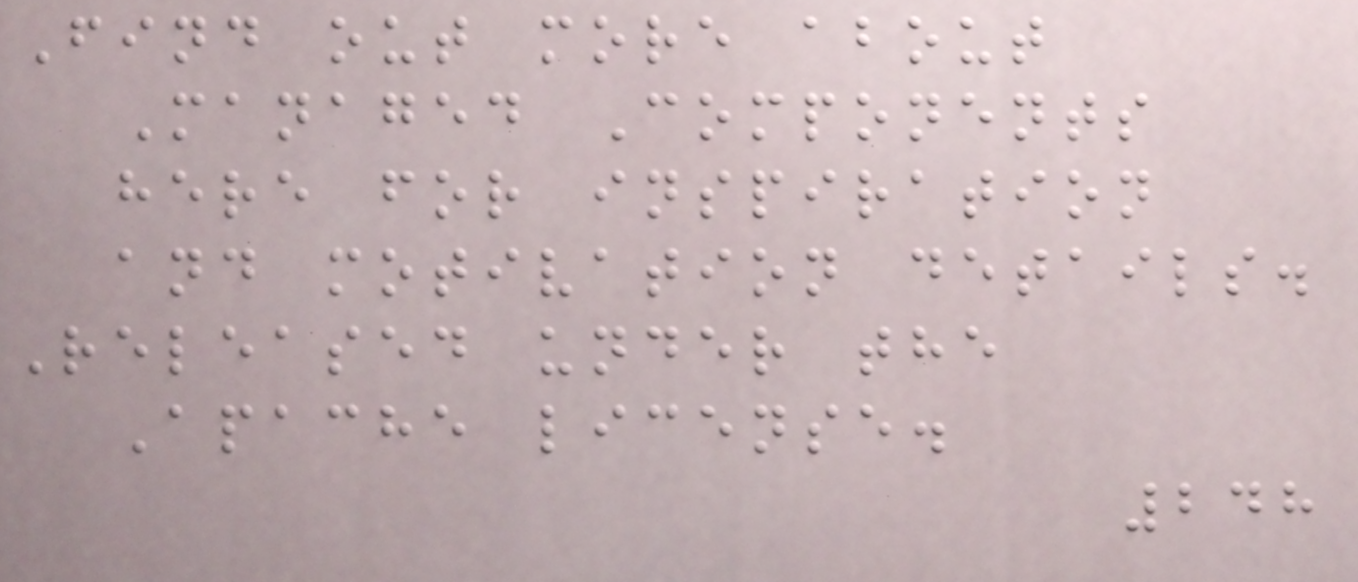Find out more about
Managed Components
here for inspiration
and motivation details.
Released under the
Apache license.
248
